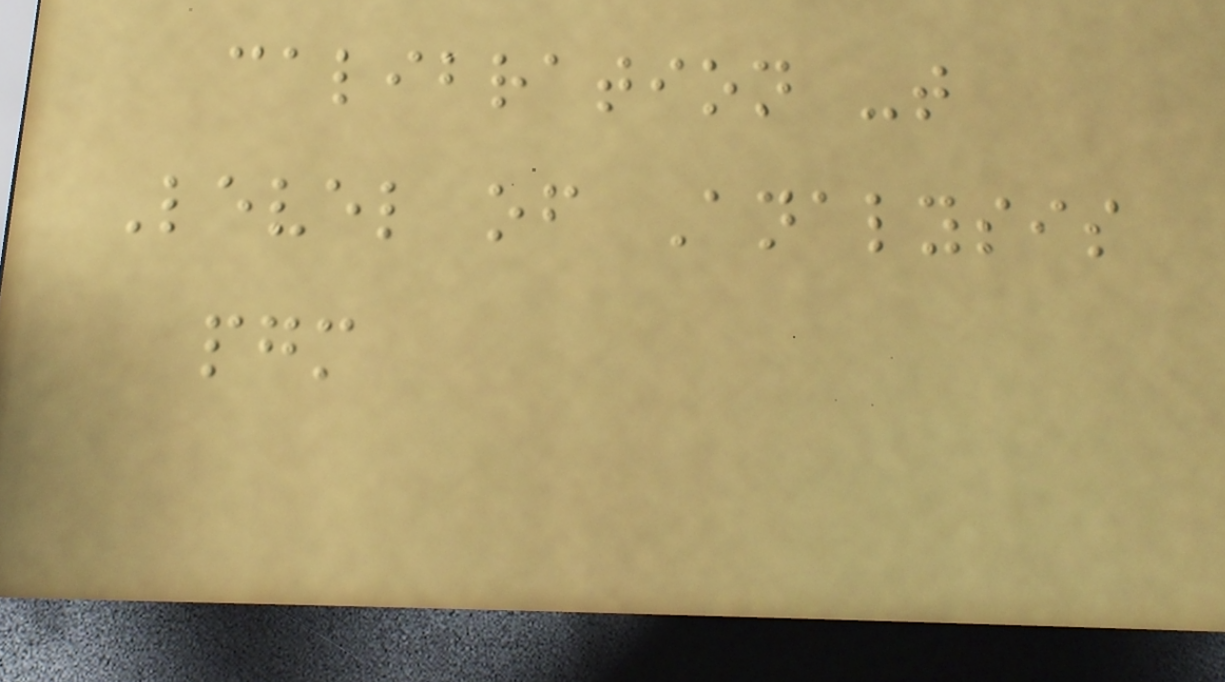calibration -t
Level of Analysis
pgm
